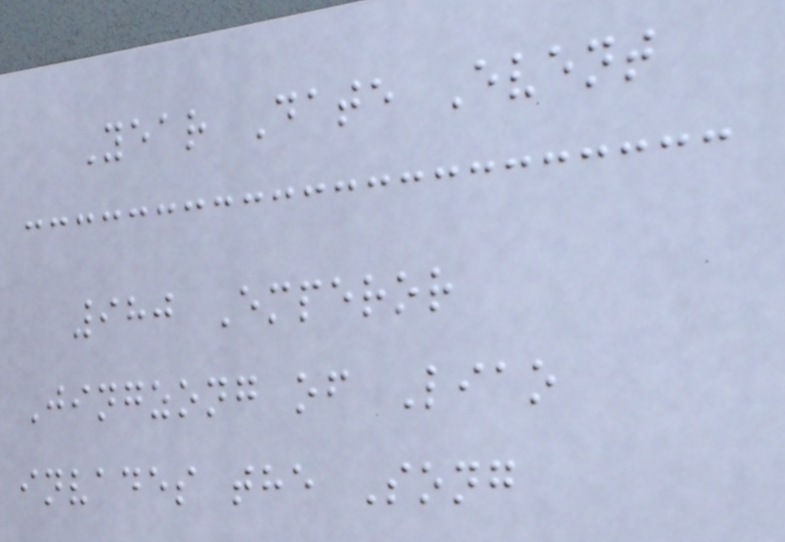Year Date Event
980 Emperor
Jingzong of Liao
invades the Song
